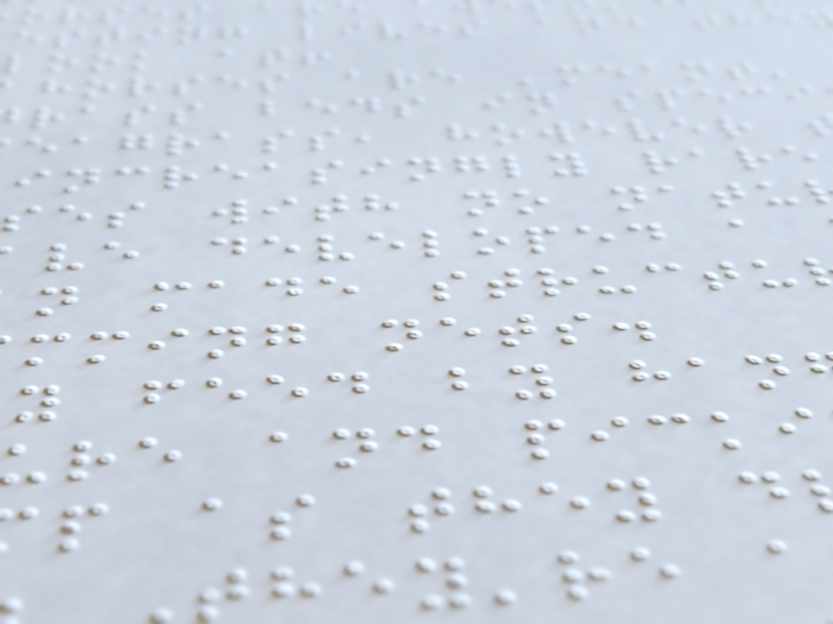esting lives and the
look at!
horses are 'meant'
rass beds in speci
eagrass, however
increasingly rare
ses with no natu
ve developed a
n made structu
mming nets.
y feed by han
re and picki
p as they d
